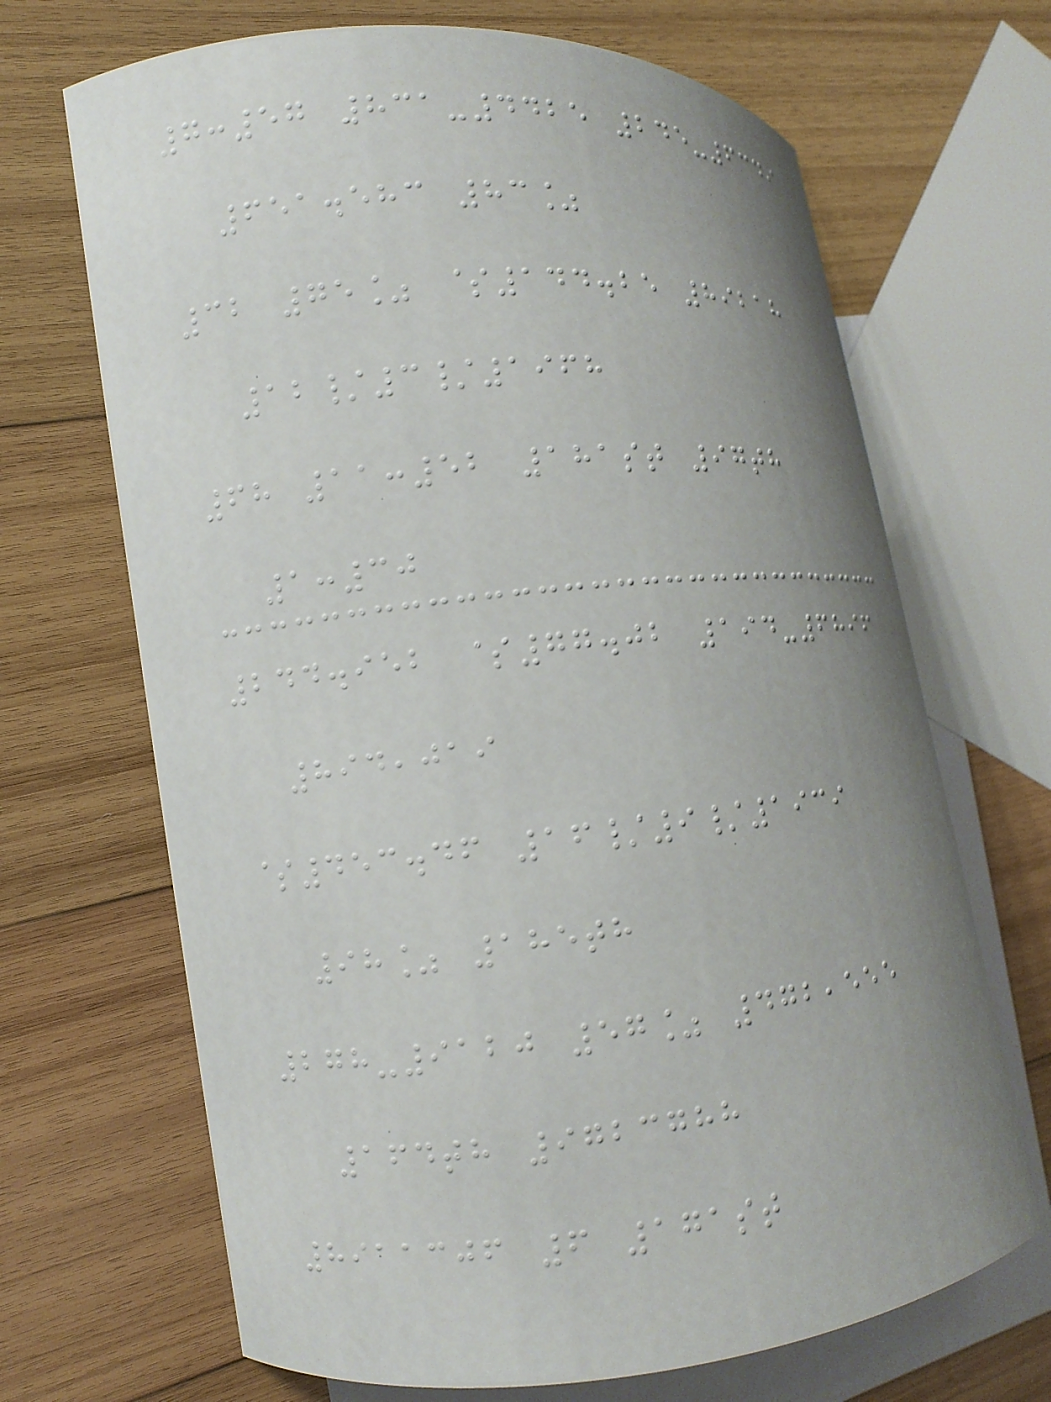7:57 831-4425 245-6349
651.583 83%
32 75% $144.25 89218
12/3/1968
68 11:52 181st 97th
1:30
244.952 $77.02 194-6896
894,019
$453.46 16/9/1939
98% 185th
278-9120 57% 472,555
164th 9723788
8911306 6 171st
